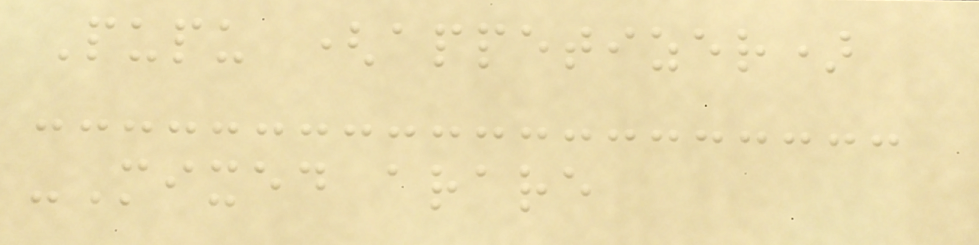Pupu (appetizer)
-Mixed arare
